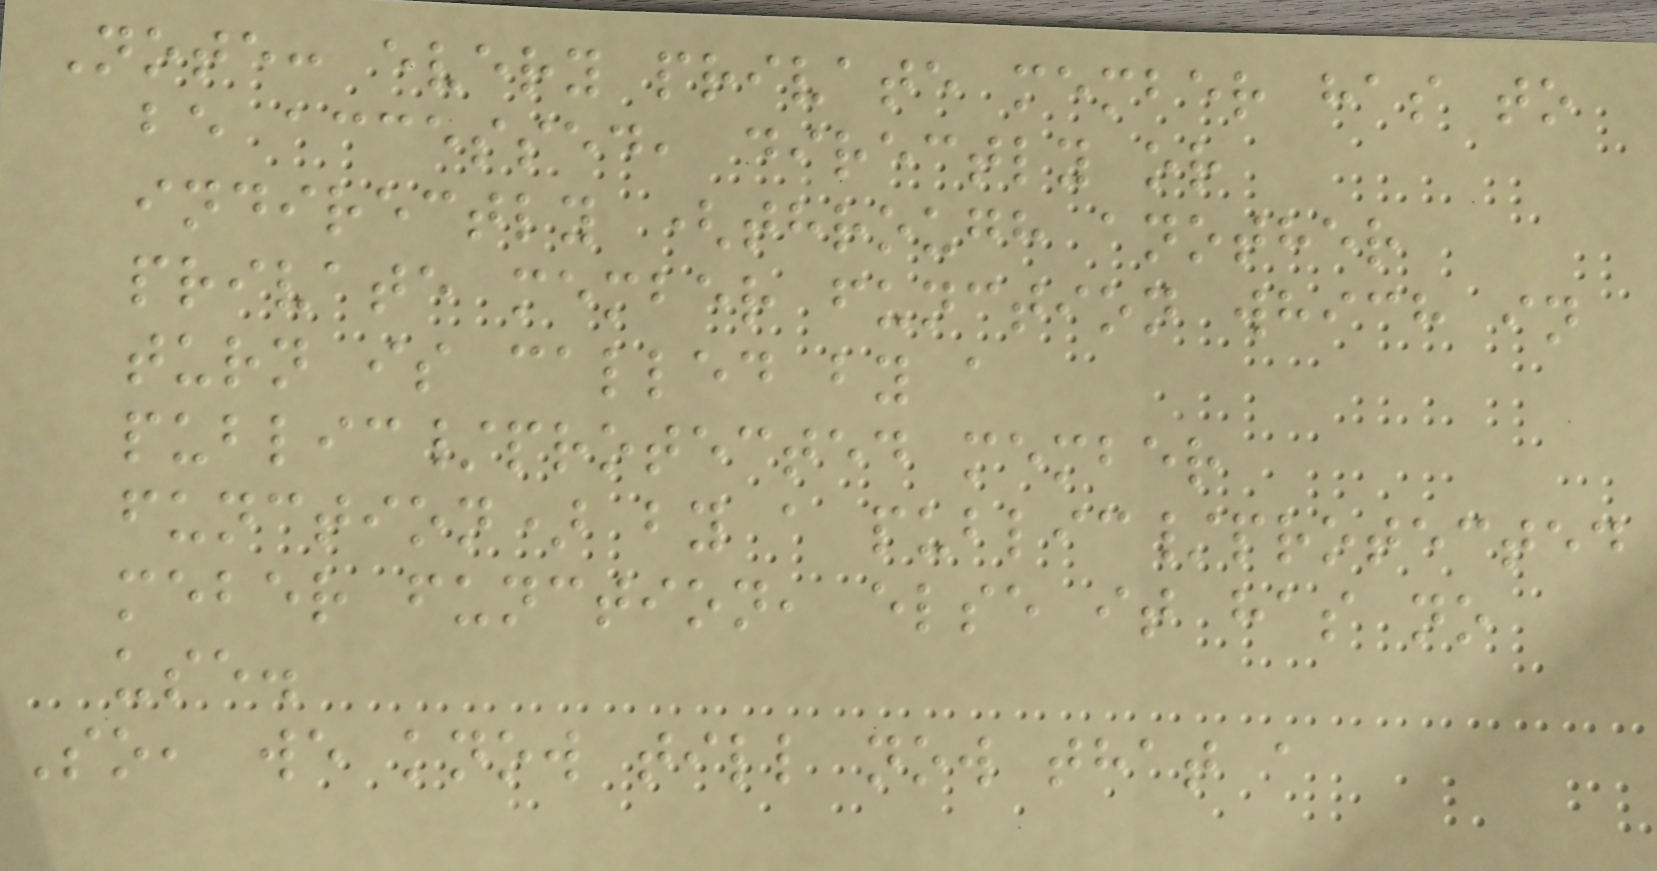Note: every private member has to
be accessed, directly or
indirectly (through another
private member function which in
turn is called by a
public/protected member
function) by a public/protected
meber function, else it has no
use.
So, we know till now that a
